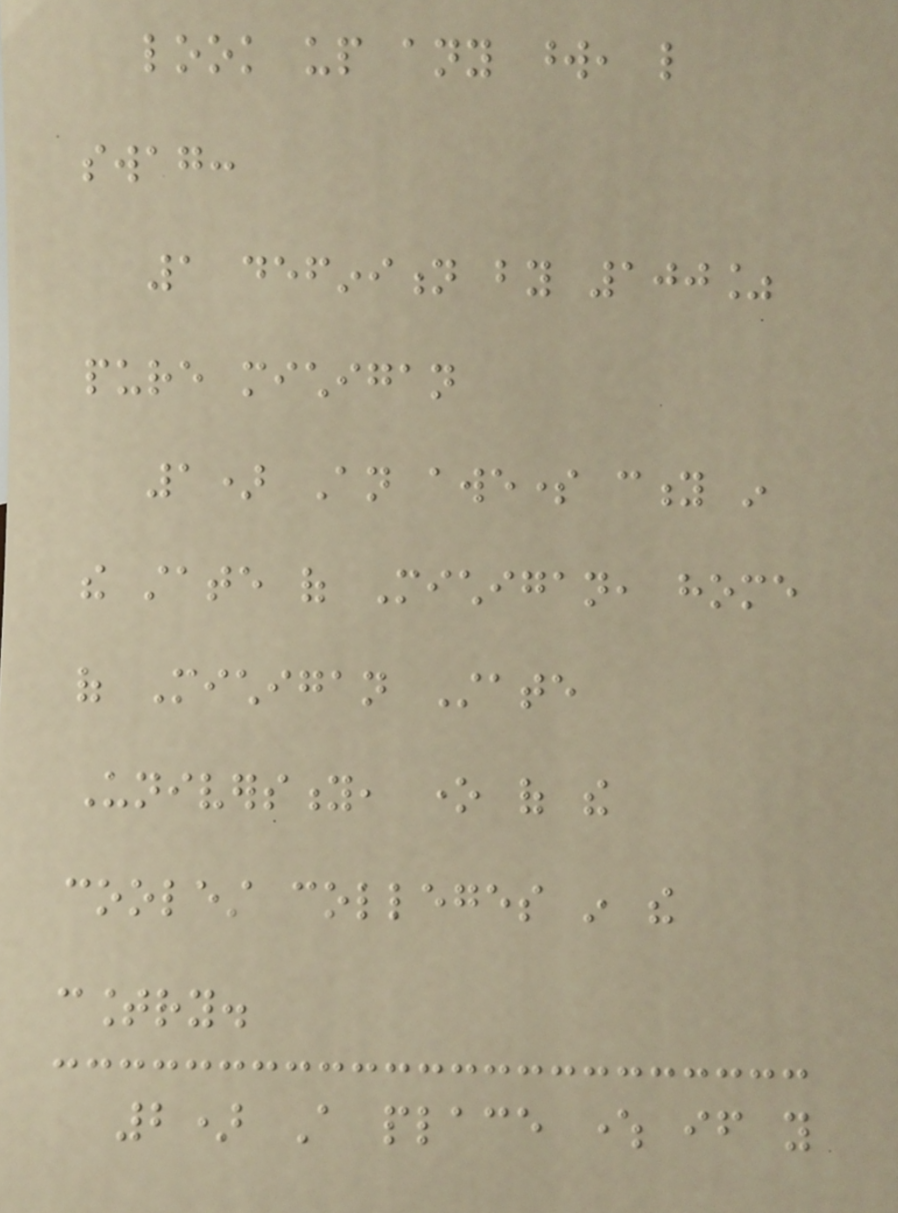look up any word, like
swag:
1 definition by 100%
pure michigan
1) An awesome city in
the state of Michigan, home
of Michigan State
University, one of the
coolest colleges in the
country.
2) A place where if you
